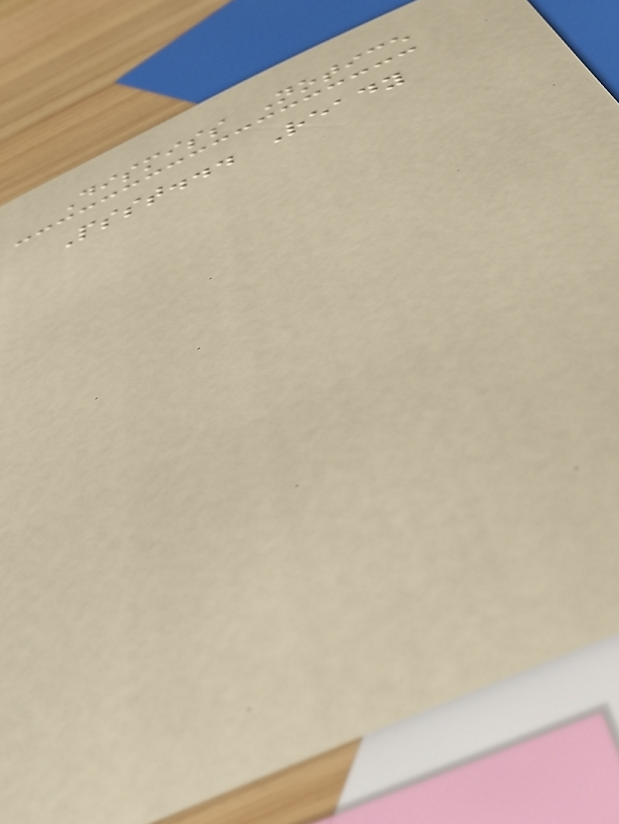Dismiss Notice
Psst... Ready
